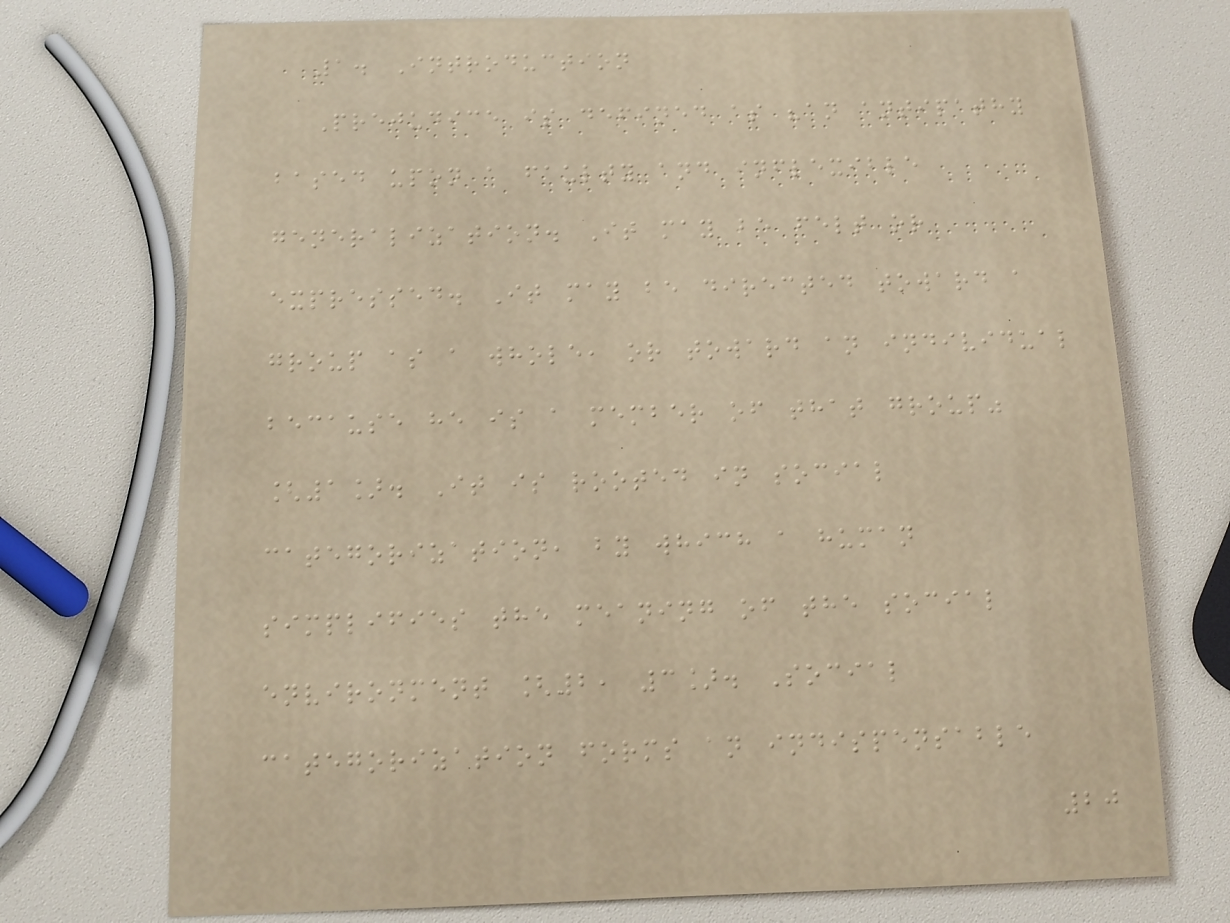1. Introduction
Prejudice is defined as "an antipathy
based upon a faulty and inflexible
generalization. It may be felt or
expressed. It may be directed toward a
group as a whole, or toward an individual
because he is a member of that group"
[1]. It is rooted in social
categorization, by which a human
simplifies the meaning of the social
environment [2, 3]. Social
categorization forms an indispensable
20
